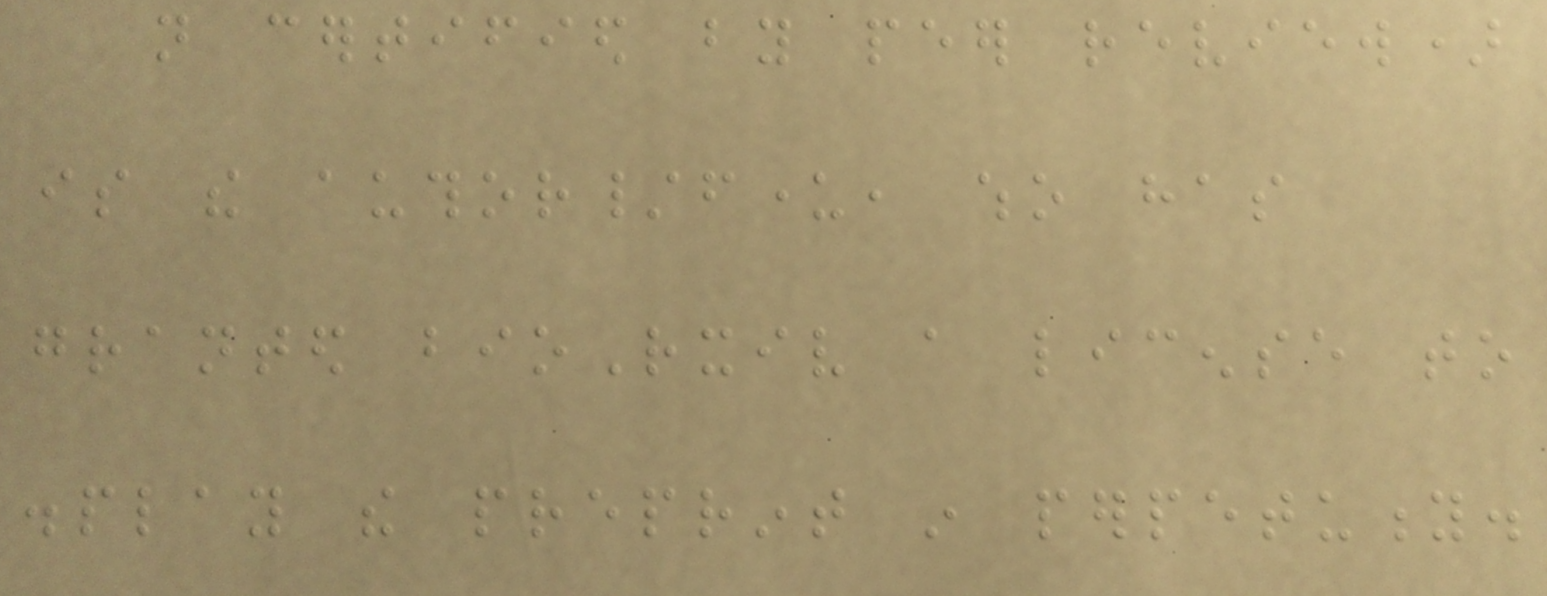not certified by peer review)
is the author/funder, who has
granted bioRxiv a license to
display the preprint in perpetuity.
